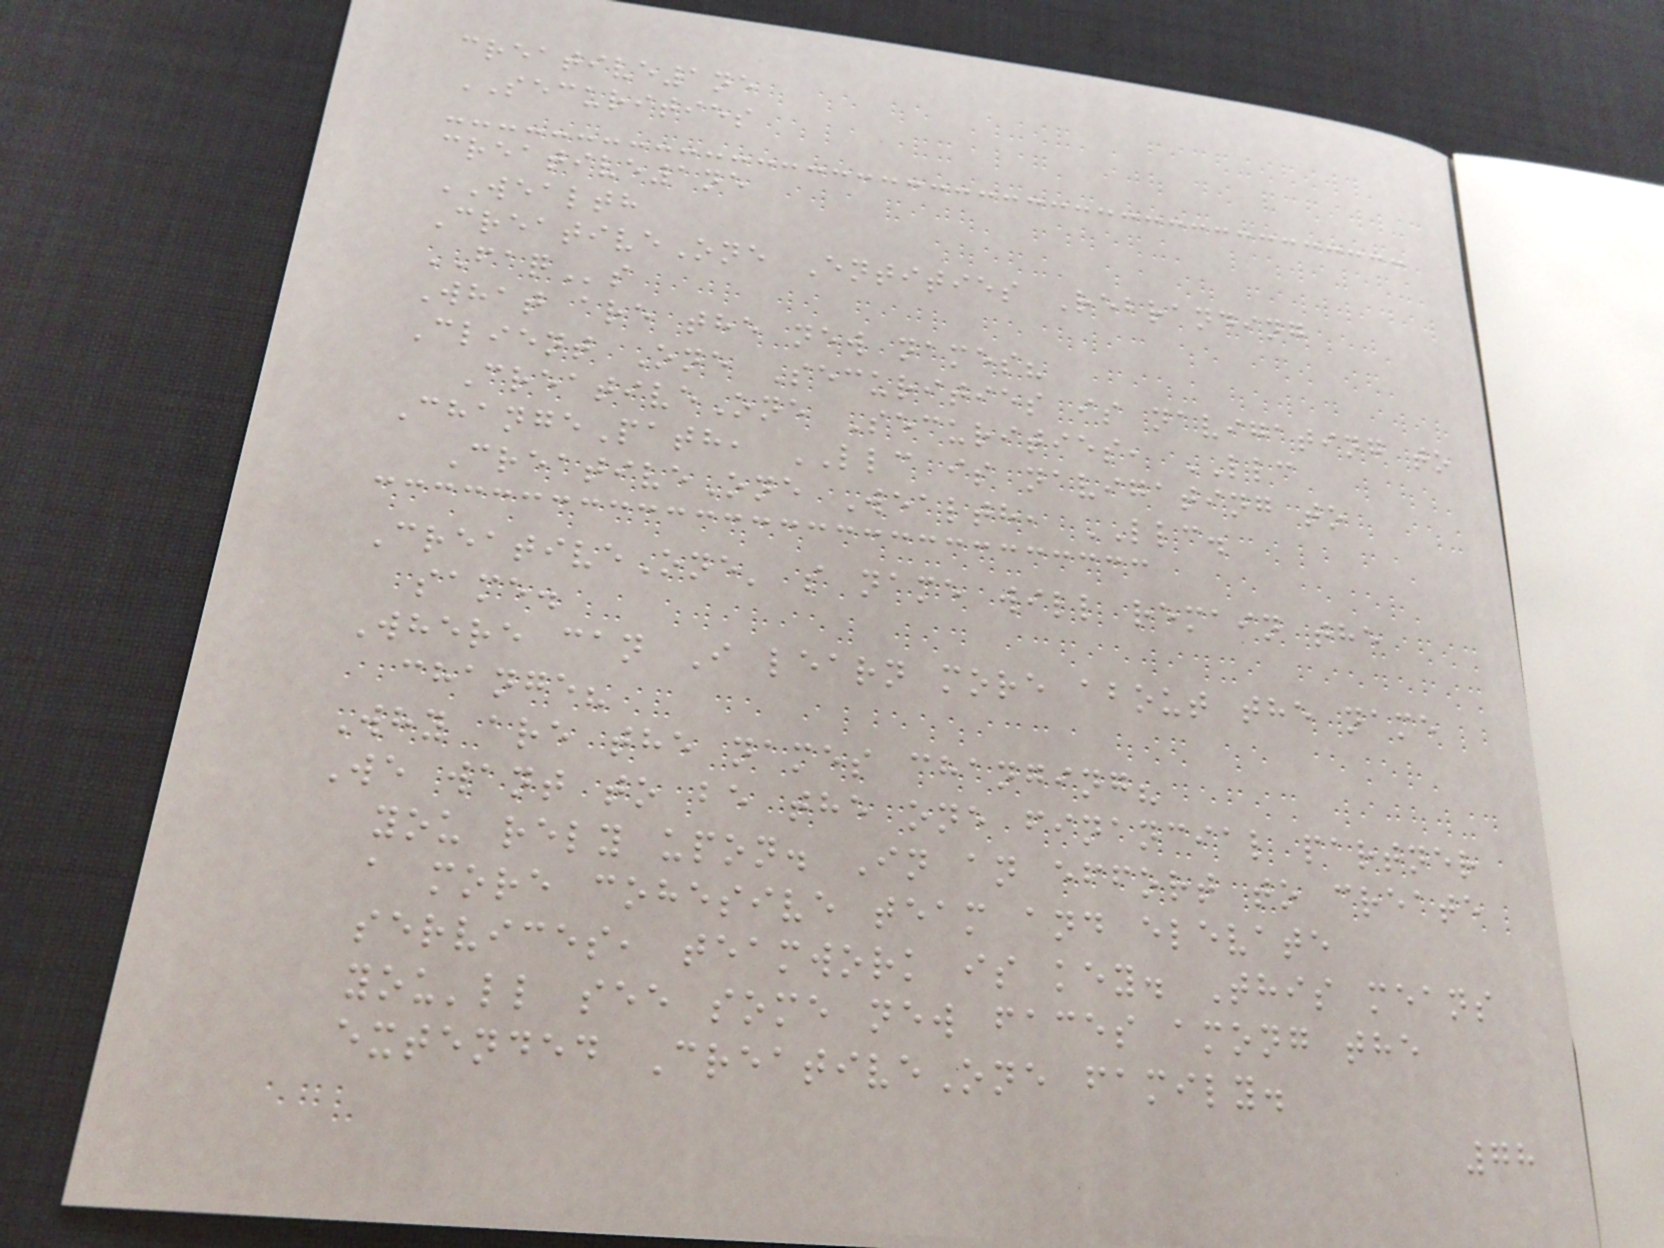creative1ne
SECURITIES
creative1ne
WEALTH
CreativeOne Entities Rebranding
FAQs
What are the new names?
Client One Securities is navigating to
CreativeOne Securities, LLC
ChangePath, LLC is navigating to
CreativeOne Wealth, LLC.
CreativeOne' s name will remain the
same.
Where can I learn more about the name
change?
Why are the names changing?
We want to be the one financial partner
you rely upon. In an effort to create
a more cohesive team and elevate
services, teamwork is key. This means
you'll see some new faces among the
extended CreativeOne family.
78
